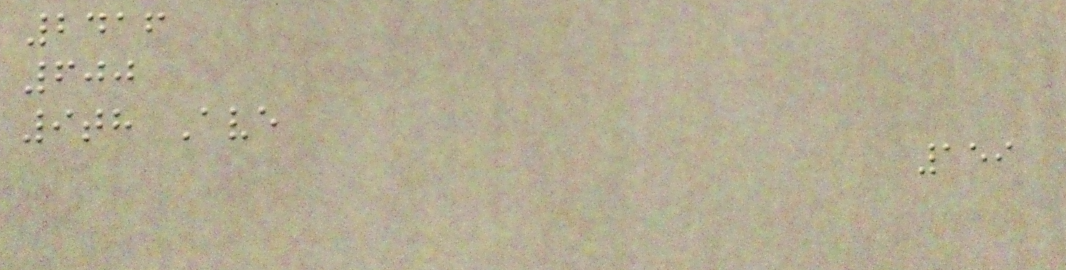2416
600
9th Ave
159
